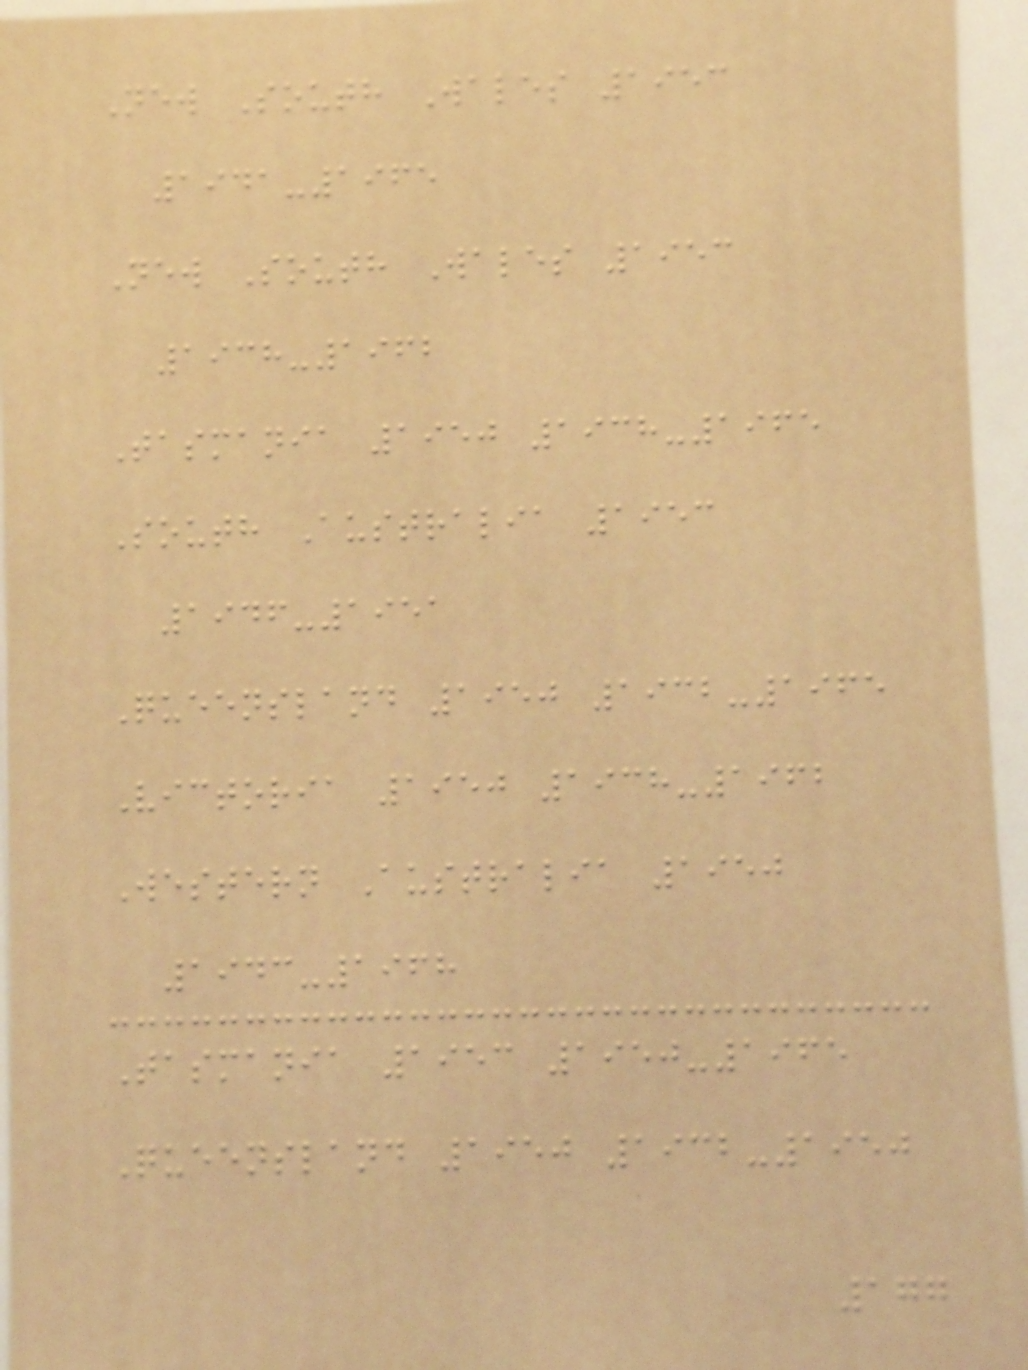New South Wales 1953
1941-1965
New South Wales 1953
1938-1962
Tasmania 1950 1938-1965
South Australia 1953
1946-1951
Queensland 1950 1932-1965
Victoria 1950 1938-1962
Western Australia 1950
1943-1968
Tasmania 1953 1950-1965
Queensland 1950 1932-1950
177
